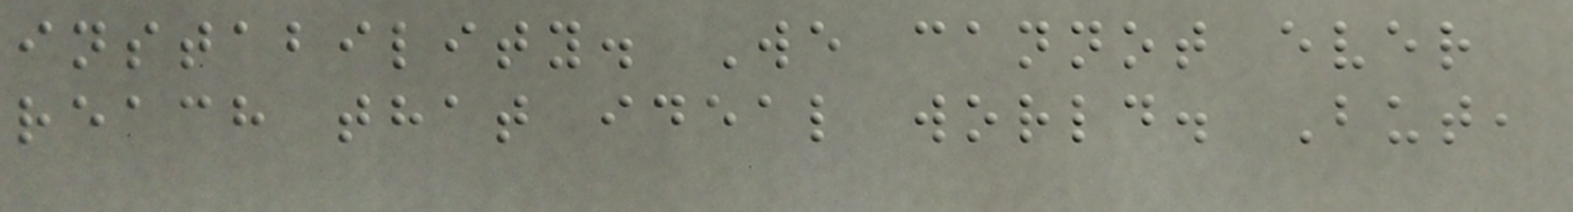instability. We cannot ever
reach that ideal world. But,
